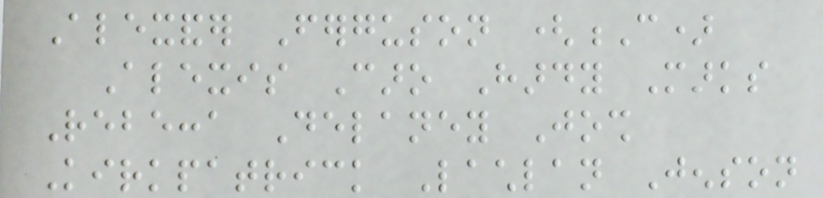Alexander Ferguson (C)
Alexis Caro Hardy Marks
Rebecca Delaney Josh
Kirkpatrick Lachlan Jenson
